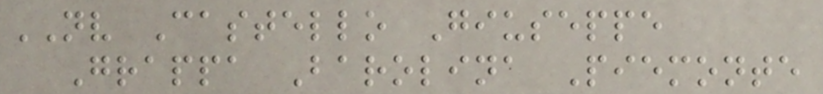NV Castello Giuseppe
Grappa Barolina Piemonte
